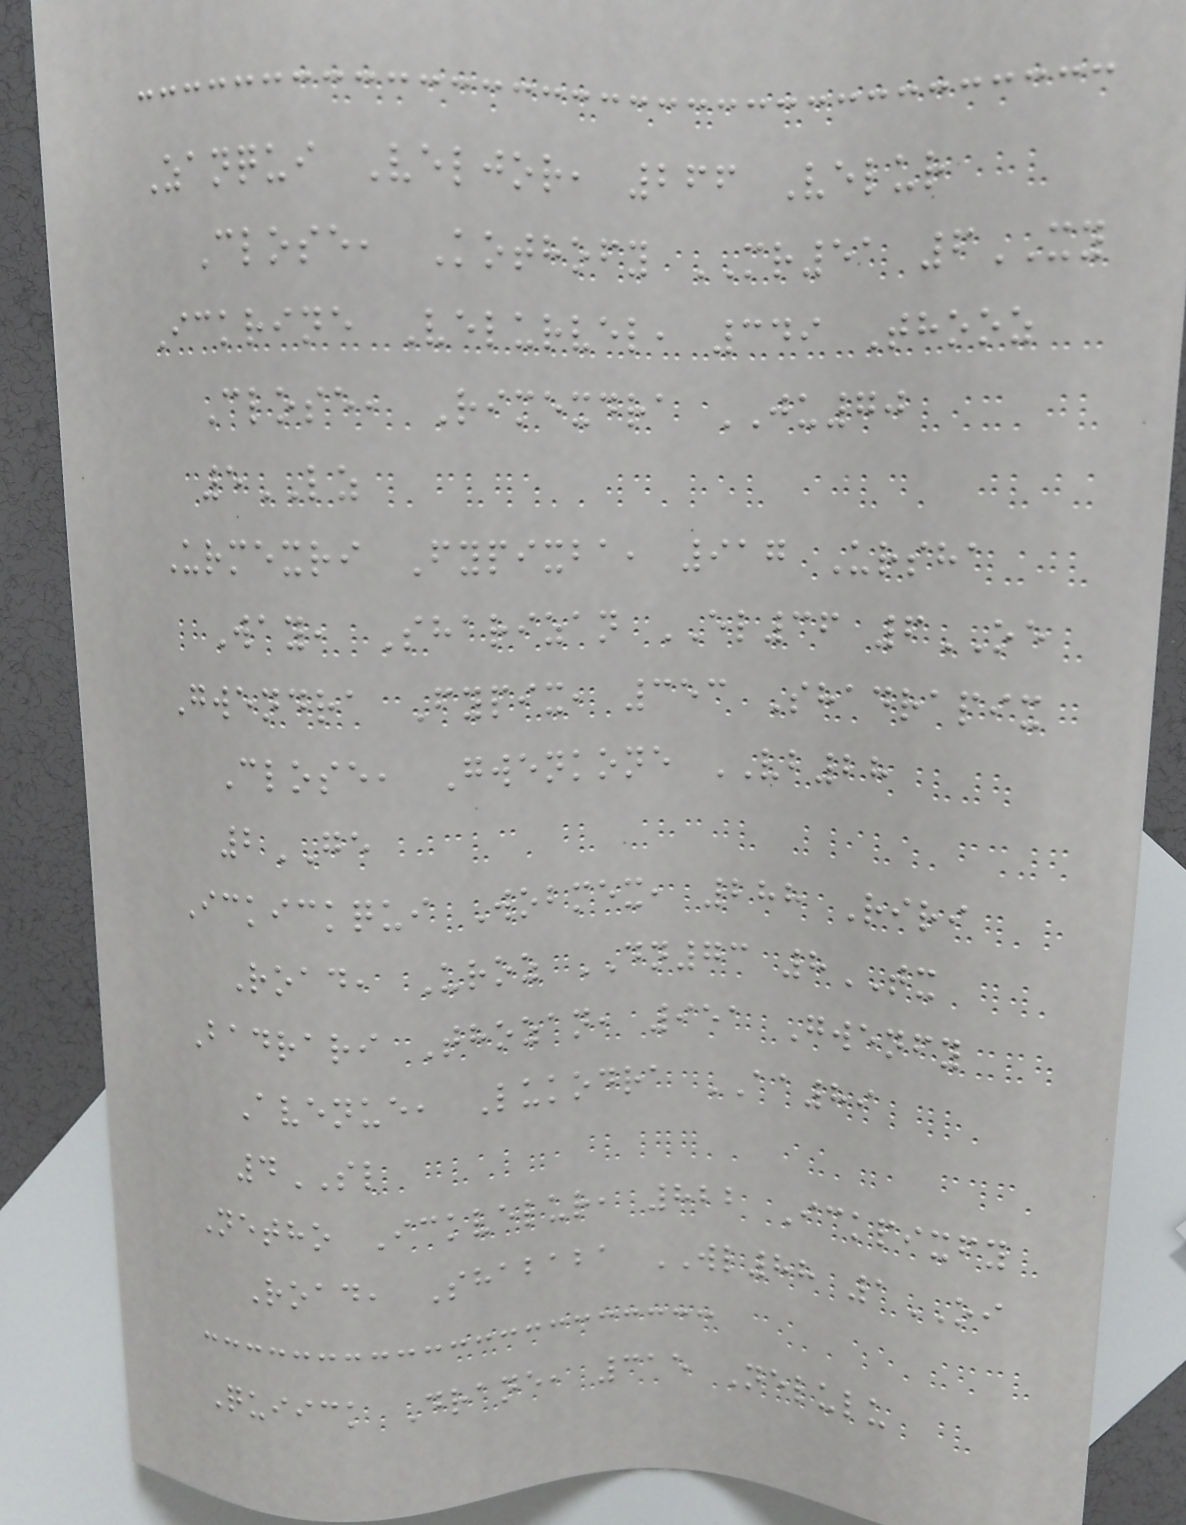Zanqui Veljor, 266 Velur
Close, Kothofy MR51 6XY
Ickrine Velurvel, 349 Thooz
Close, Rimexdra JU70
5LZ
Urmexri Fypixba, 917 Ursha
Way, Sharizan EL36 6OE
Gwendra Fypix, 353 Shadrapix
Close, Gwenkone VB28
2GE
Ickickqui Wobmex, 288 Riri
Road, Uroz DN73 8TX
Badrari Thozan, 951 Gwenfy
Avenue, Lukodra AA89
4SL
Netho Ickvelur, 822 Ickpixfy
Road, Shababa WL88 1OI
Quiick Drane, 315 Nelulu
